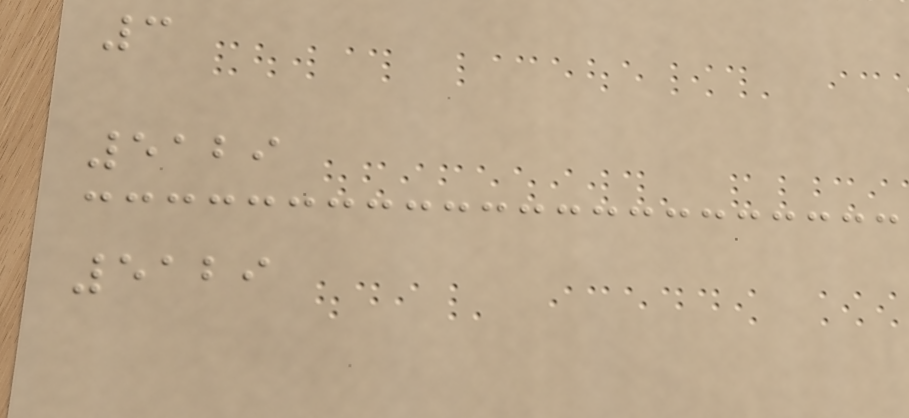3
5129
5129
